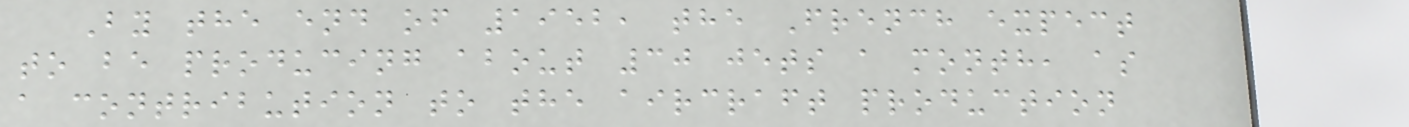By the end of 1952, the French expect
to be producing about 30 jets a month, as
a contribution to the aircraft production
